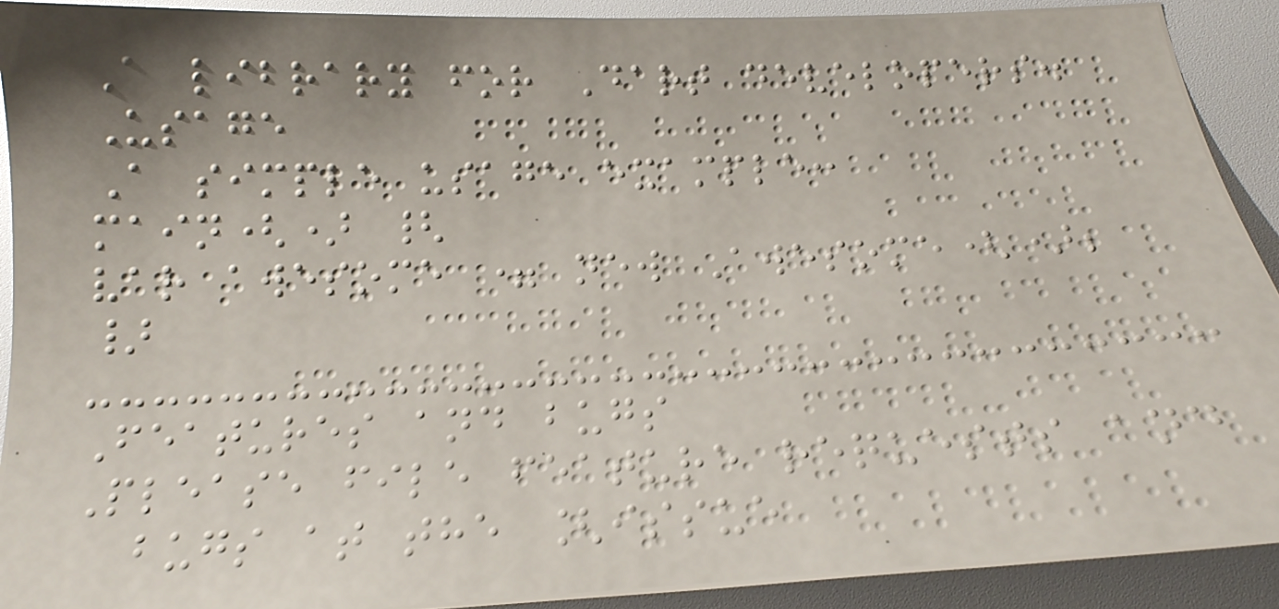A library for Dart developers.
Usage
A simple usage example:
main() {
var awesome = new Awesome();
}
Features and bugs
Please file feature requests and
bugs at the [issue
